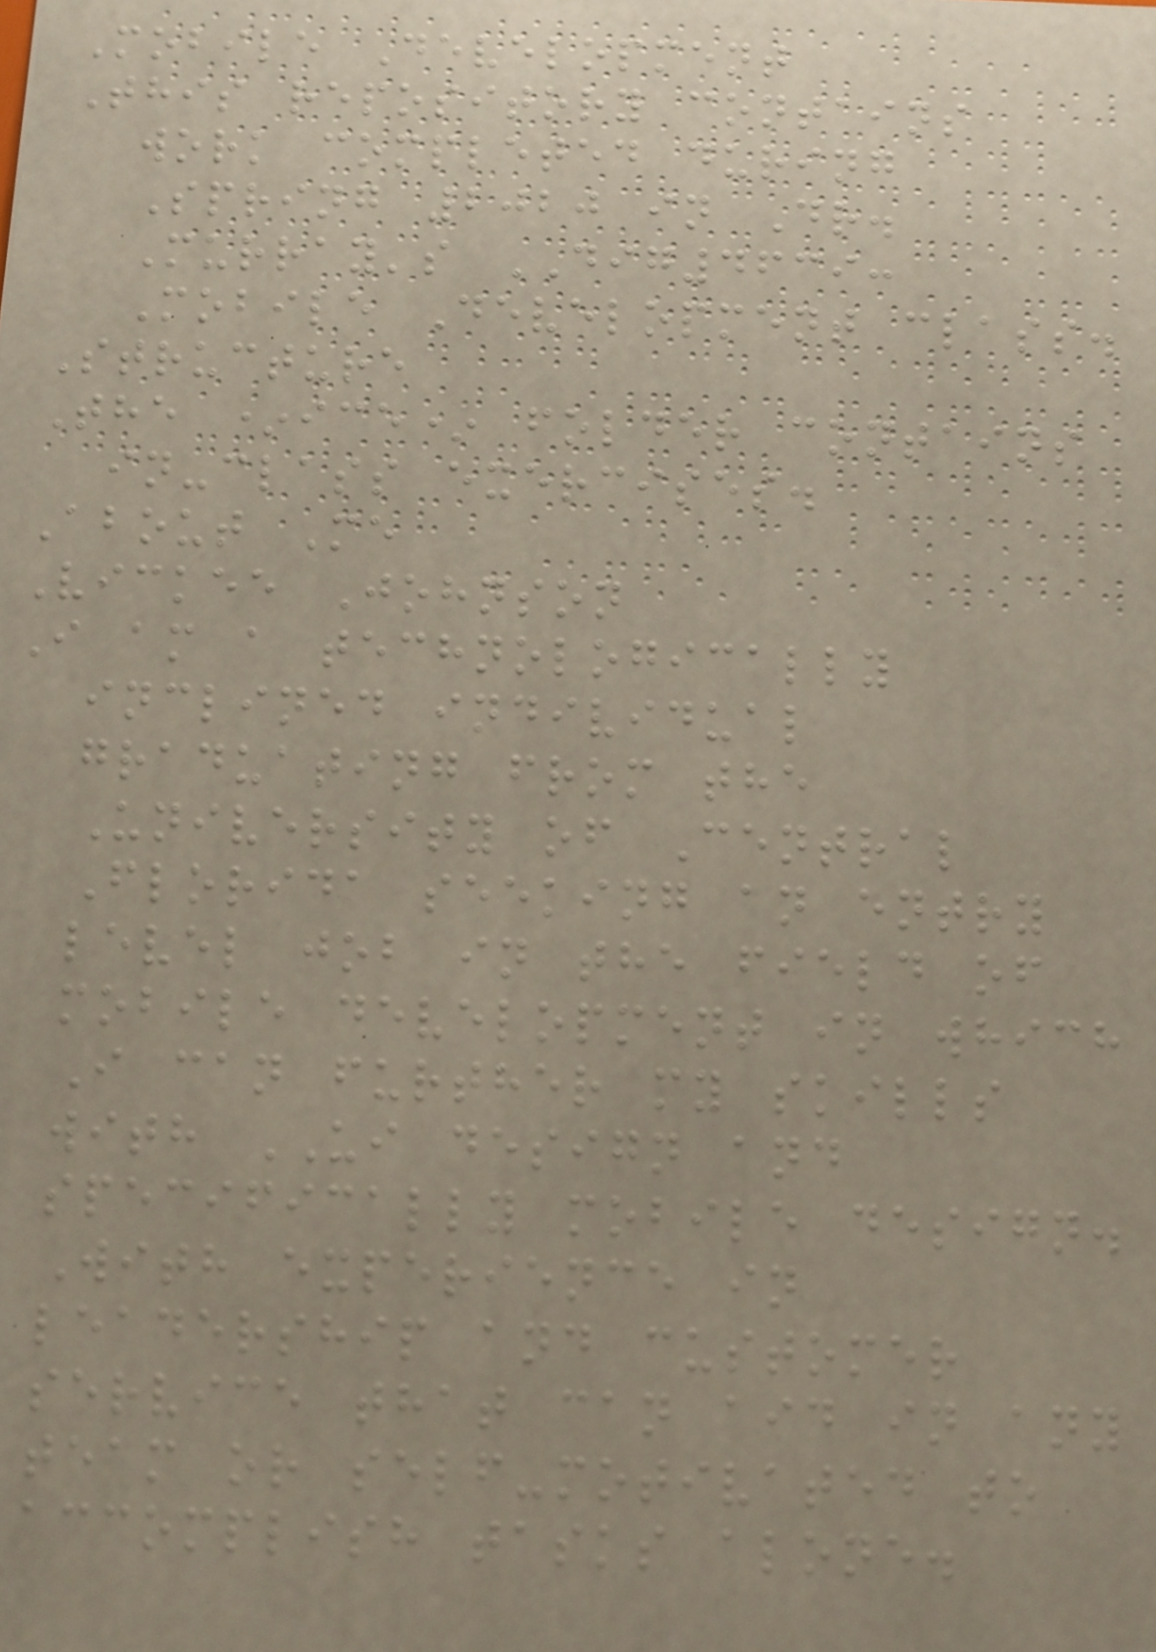Mobile Development
This repository contains
work completed during
Spring 2020 in Dr.
Murray's DIG4639:
Mobile Development class.
Structure
The *ice* folder contains
in-class exercises.
About Me
Vickee Johnson
I am a technologically
inclined individual
graduating from the
University of Central
Florida seeking an entry
level job in the field of
mobile development in which
I can further my skills
with UI design and
specifically mobile design.
With experience in
leadership and customer
service that can aid in any
team or self-motivated to
accomplish tasks alone.
